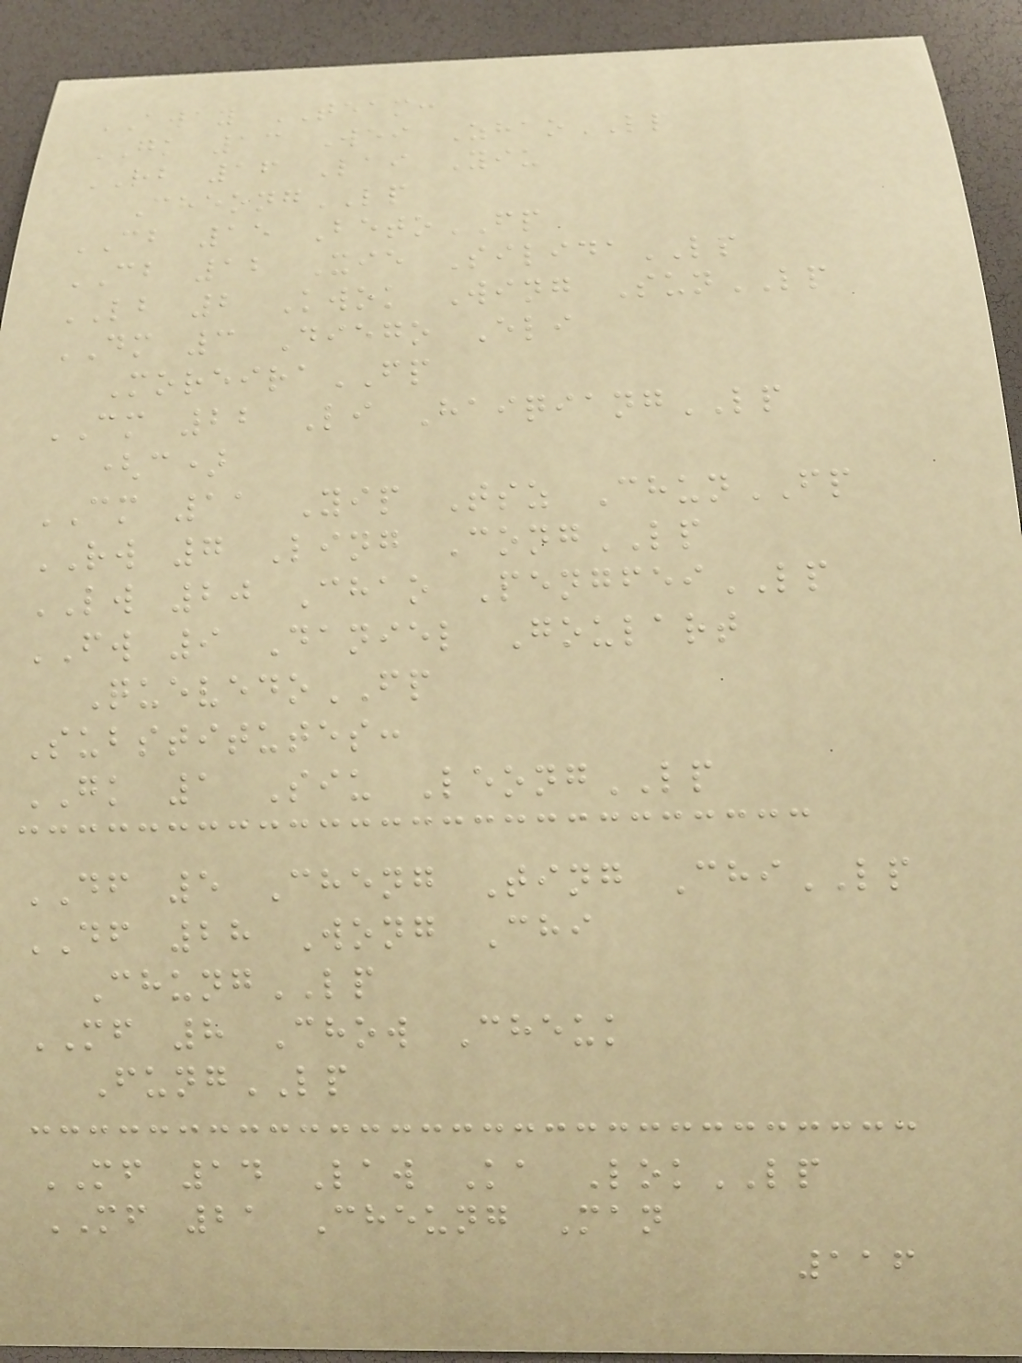AWAY TEAM:
GK 13 Wei ZhaoLP
RB 16 Lai Yiu
CheongLP
CB 15 BetoFP
CB 12 Xie SilidaLP
LB 2 Kwok Wing SunLP
DM 3 Diego Eli
MoreiraFP
CM 22 Li HaiqiangLP
(c)
CM 11 Yip Tsz ChunFP
RW 7 Ling CongLP
LW 20 Chao PengfeiLP
FW 9 Daniel Goulart
QuevedoFP
Substitutes:
GK 1 Siu LeongLP
DF 5 Cheng Ting ChiLP
DF 28 Wong Chi
ChungLP
MF 8 Chow Cheuk
FungLP
MF 14 Law Ka LokLP
MF 21 Cheung Man
116
